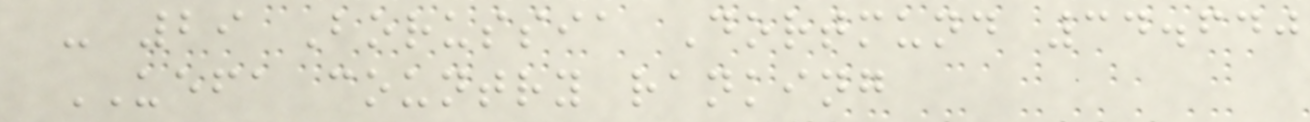- 29 Borussia Dortmund 34.640
UEFA country ranking
